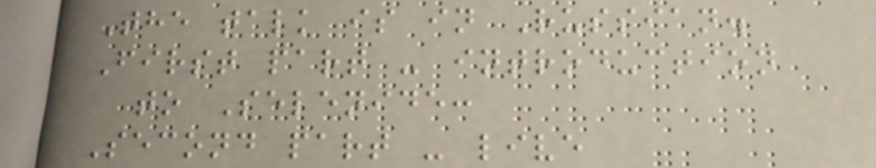The talk is in Russian.
First part - introduction
to Selenide:
Second part - live
